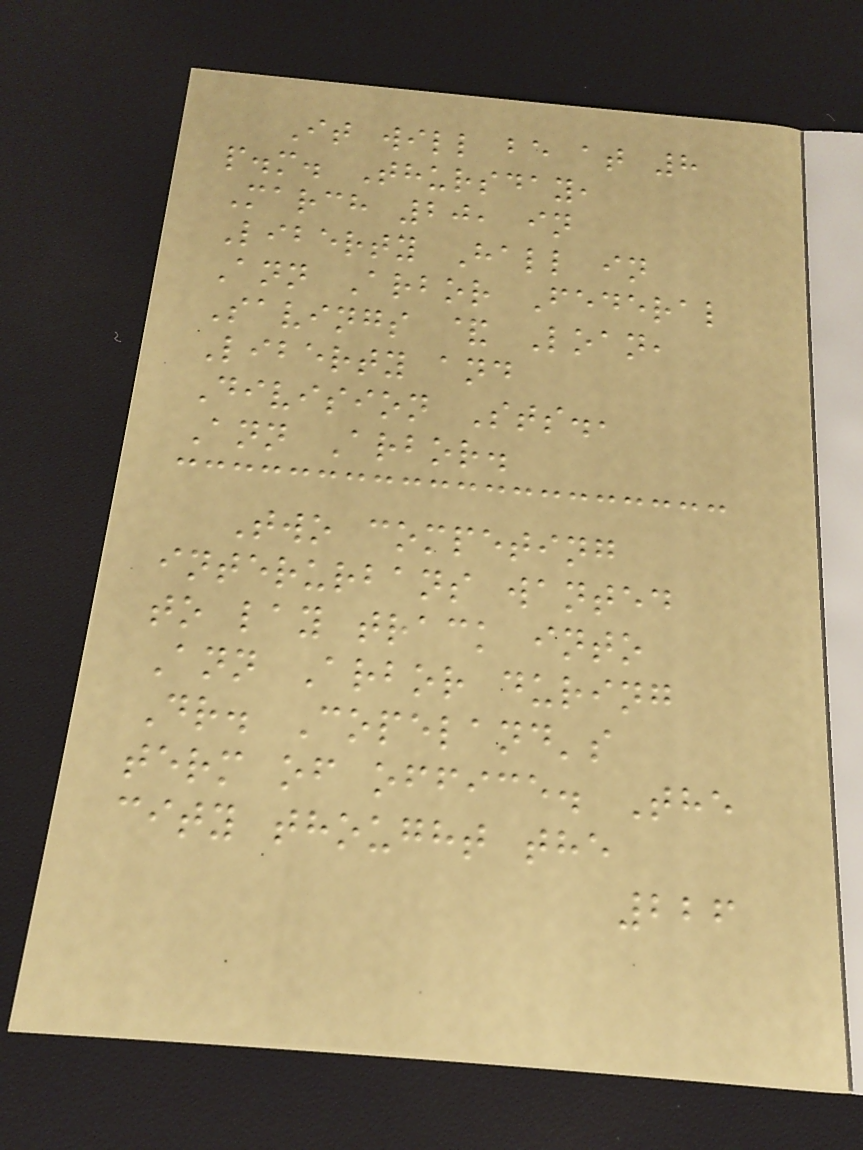It will be at 8
p.m. Thursday,
March 20, in
Liberty Hall in
Ann Arbor Federal
Savings & Loan,
Liberty and
Division Sts.,
Ann Arbor.
Two competing
interurbans wanted
to lay track into
Ann Arbor during
Dr. Copeland's
term of office. The
city thought the
226
